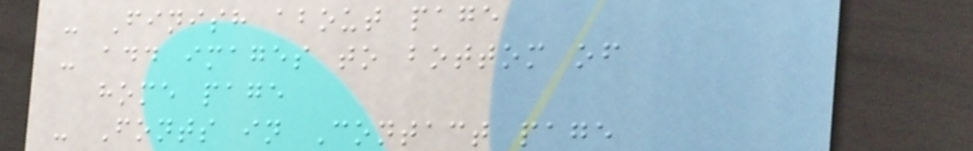- Finish about page
- add images to bottom of
home page
- Fonts in Contact page
